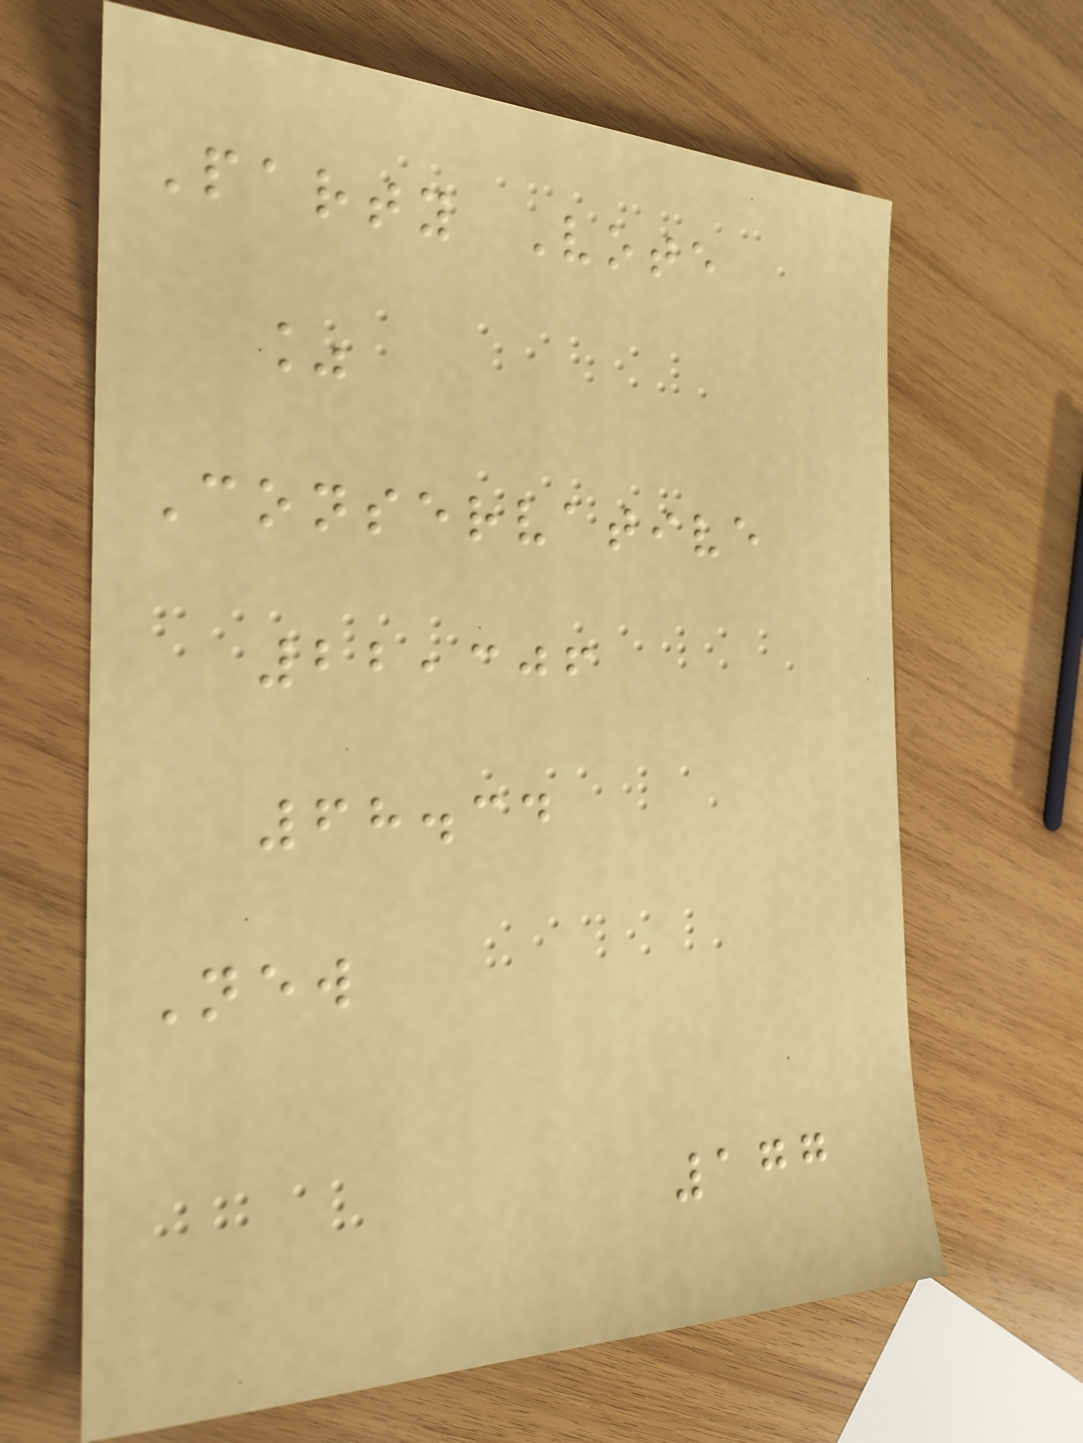Party Vote
%
Conservative
22,306
68.34
New
177
